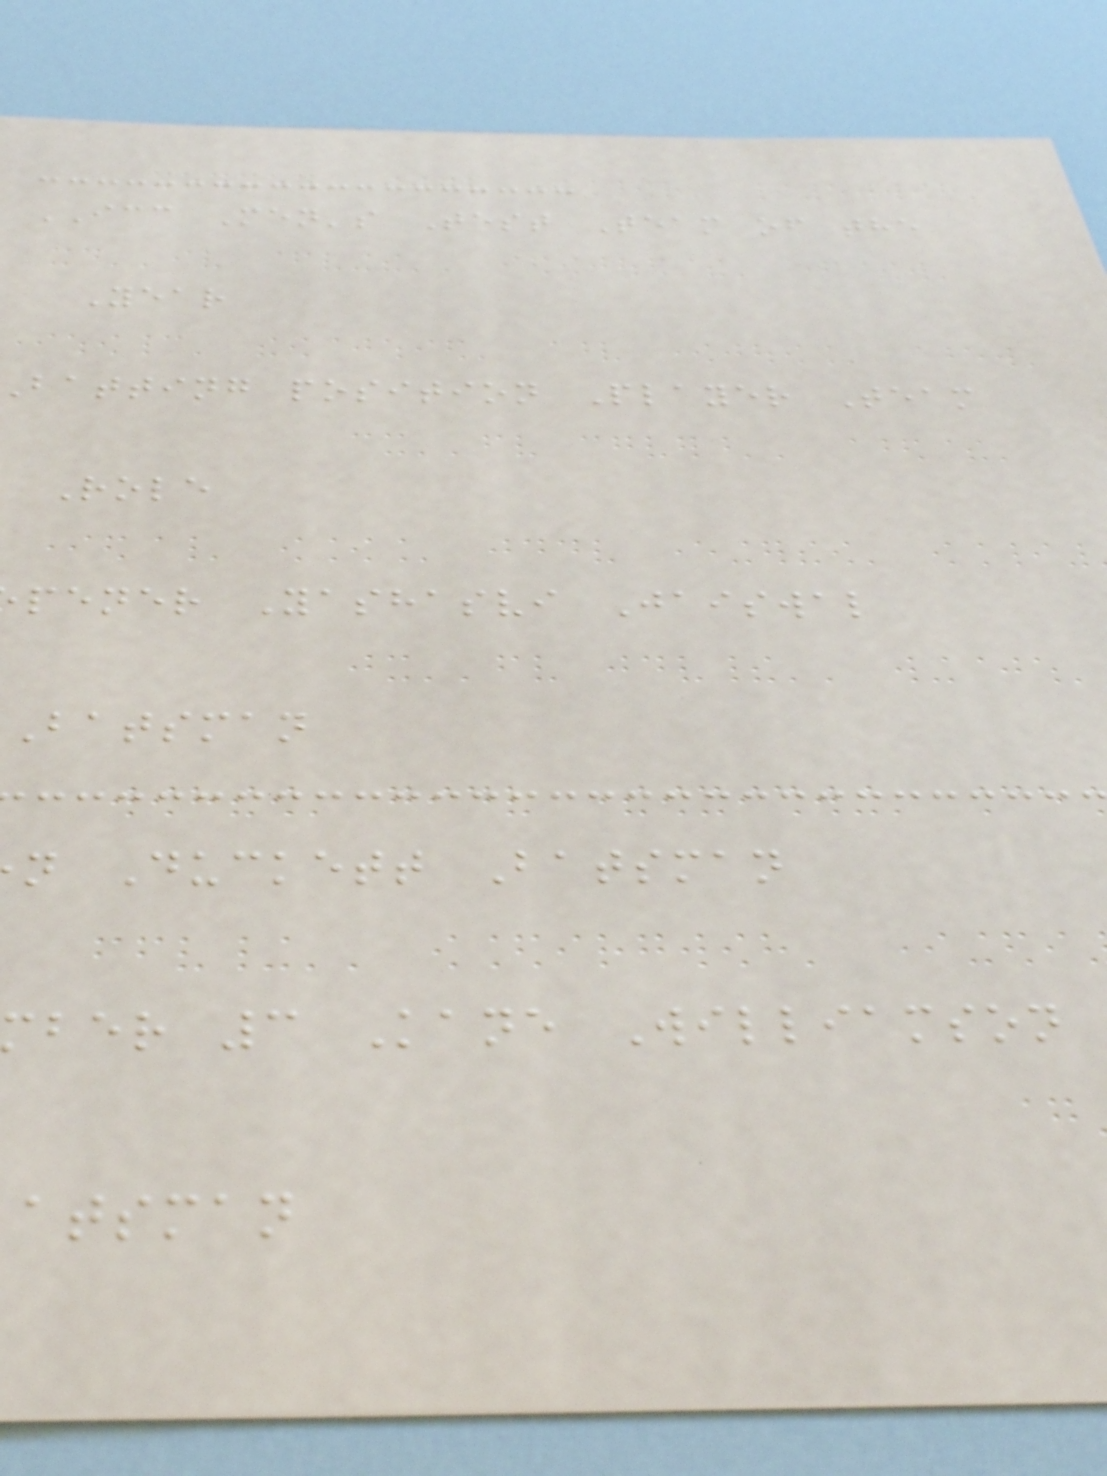ICC Men's Test Team of the
Year
batting position Player Team
Role
pener Yashasvi Jaiswal
Batsman
n Duckett Batsman
ber 3 Kane Williamson
atsman
